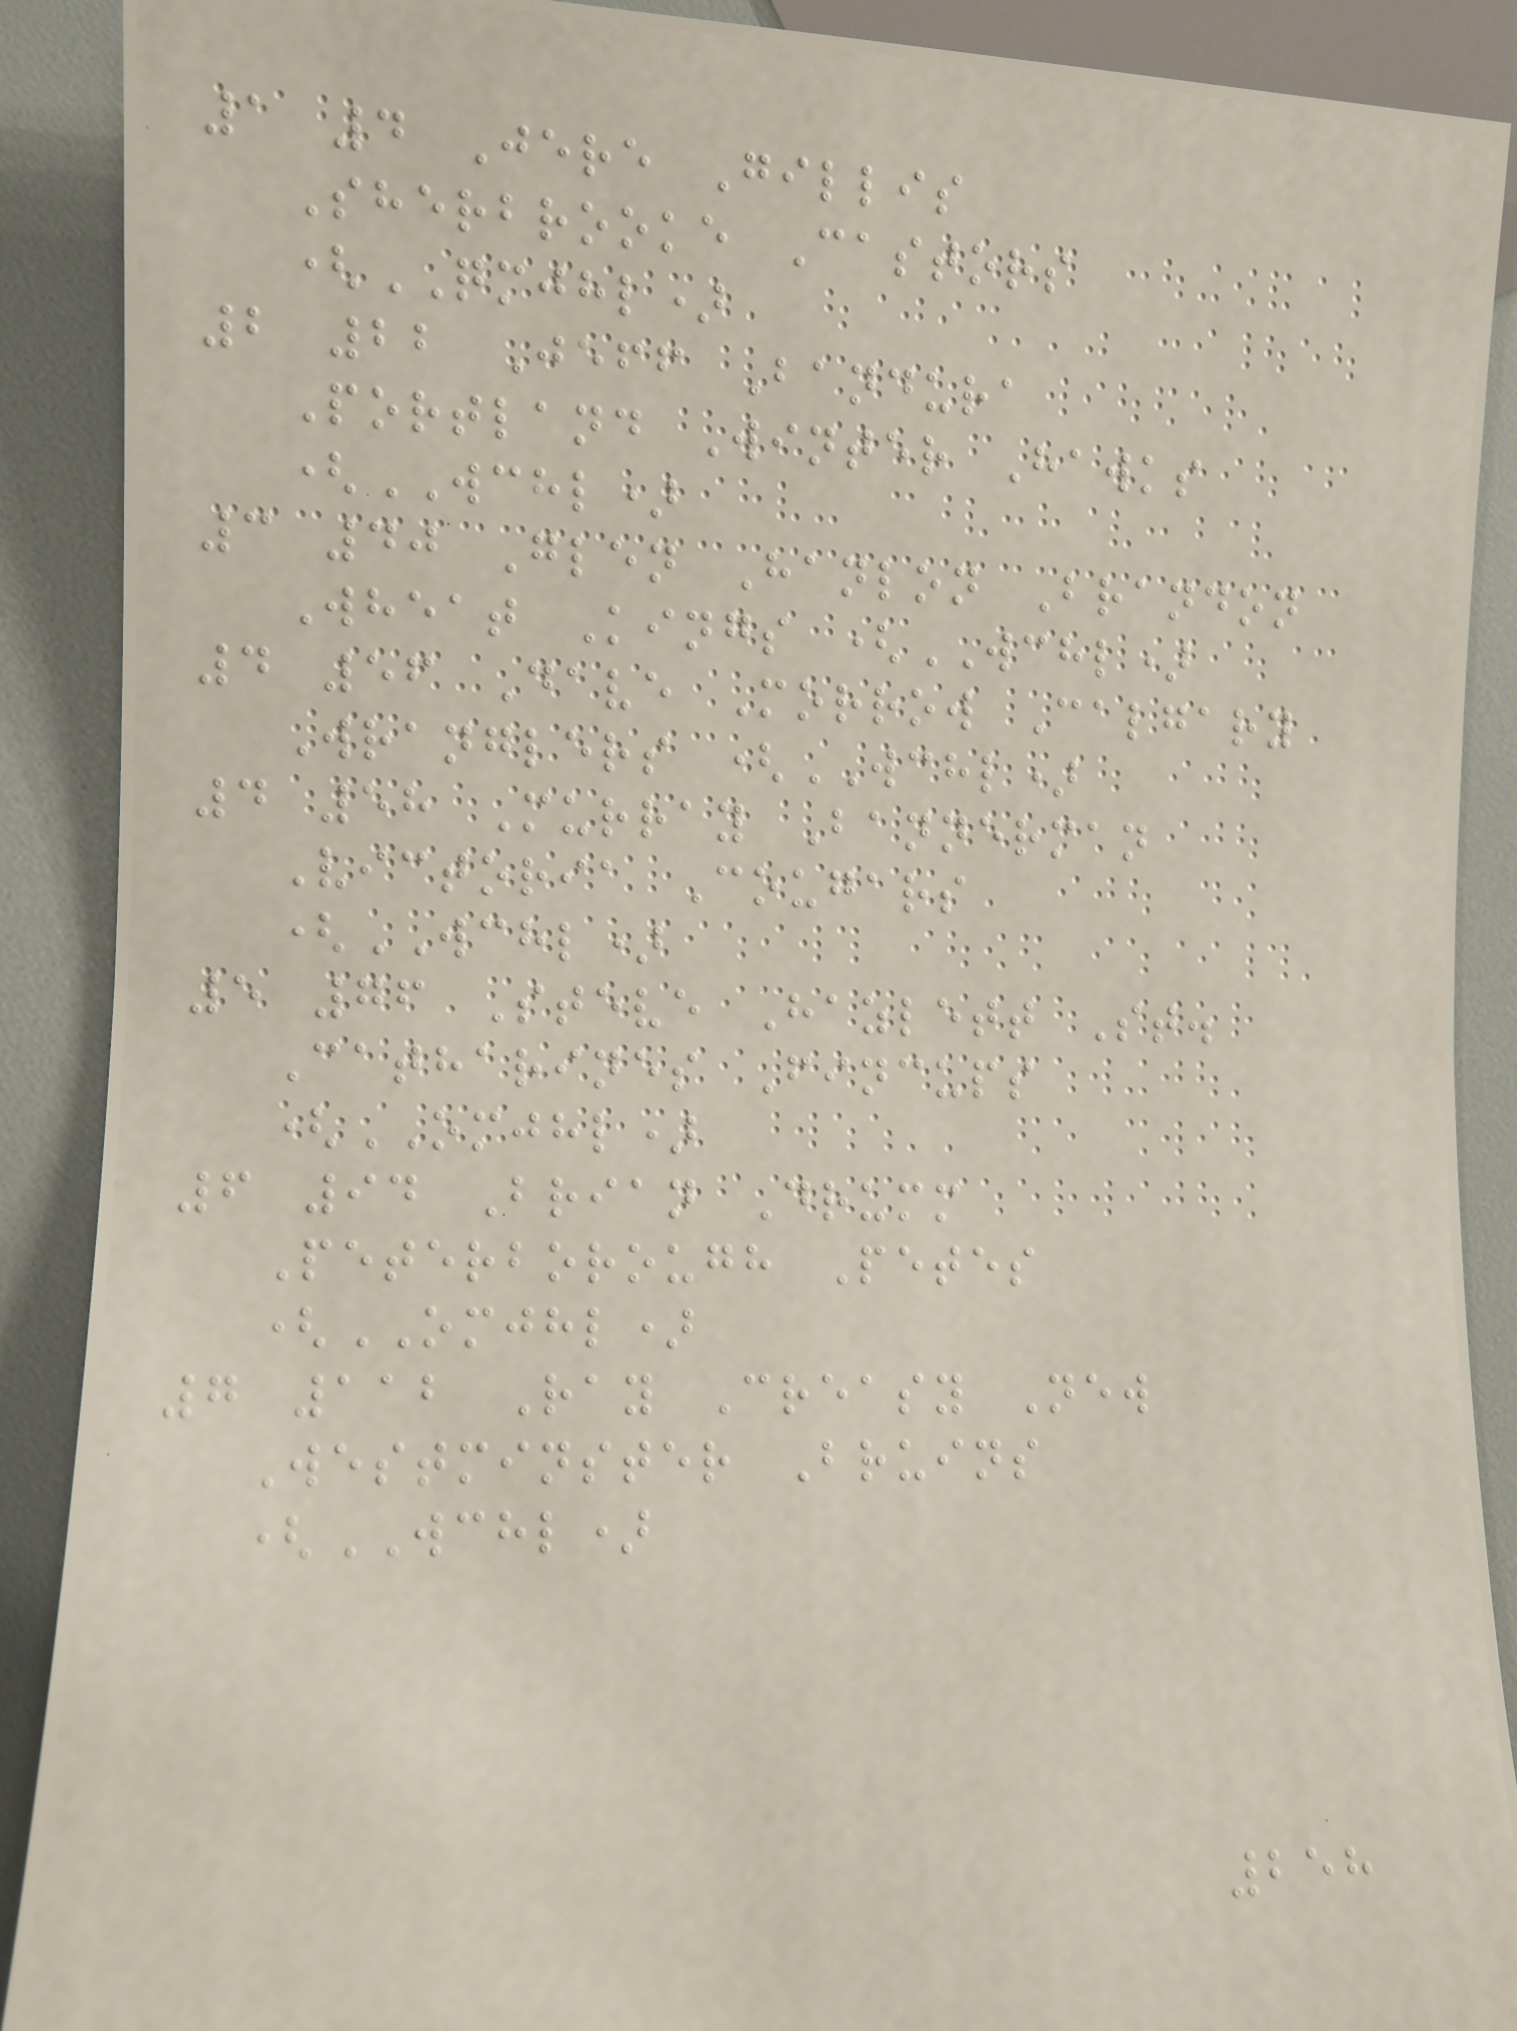1 4 Jere Gillis
Sherbrooke Castors
(QMJHL)
2 22 Jeff Bandura
Portland Winter Hawks
(WCHL)
3 40 Glen Hanlon Brandon
Wheat Kings (WCHL)
4 56 Dave Morrow Calgary
Wranglers (WCHL)
4 58 Murray Bannerman
Victoria Cougars
(WCHL)
5 76 Steve Hazlett St.
Catharines Fincups
(OMJHL)
6 94 Brian Drumm
Peterborough Petes
(OMJHL)
7 112 Ray Creasy New
Westminster Bruins
(WCHL)
258
